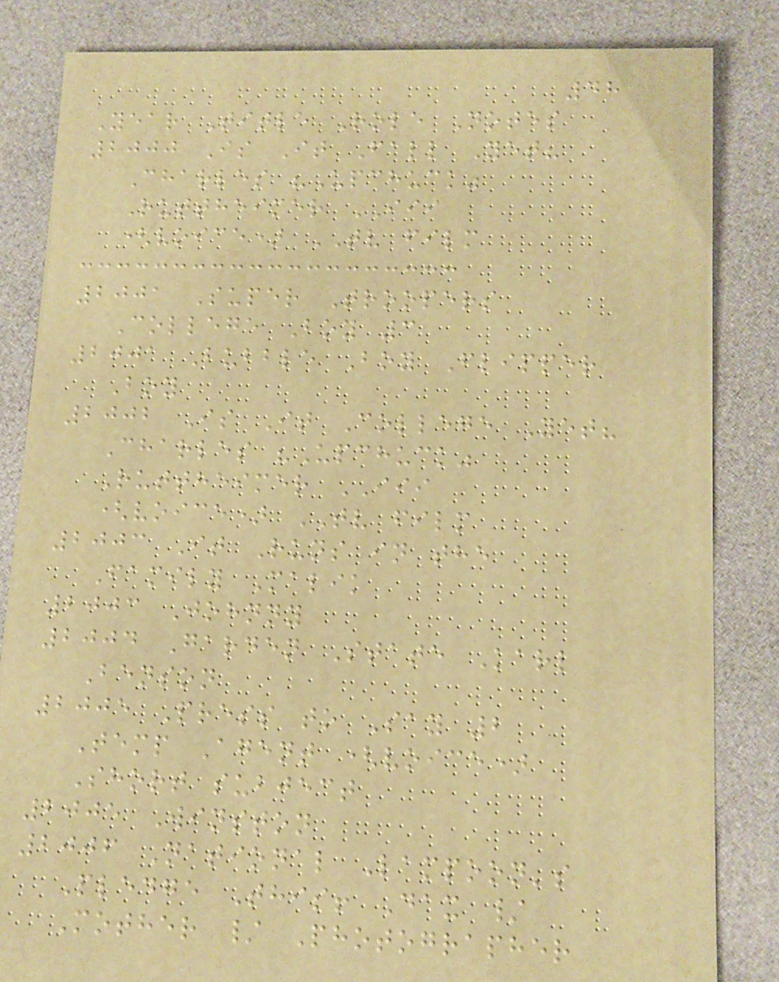48
Year Title Role Notes
2000 Is It Fall Yet?
Charles "Upchuck"
Ruttheimer III
(voice) TV film
2001 Super Troopers
College Boy 3
2001 Bubble Boy Flipper
Boy
2002 Is It College Yet?
Charles "Upchuck"
Ruttheimer III
(voice) TV film
2003 It Runs in the
Family Malik
2003 Johnny
2004 Garden State Karl
Benson
2005 Press to Say 2
Temp Agent (voice)
Short subject
2005 Winston
2006 National Lampoon's
Pledge This! Dax /
Mother / Photographer
